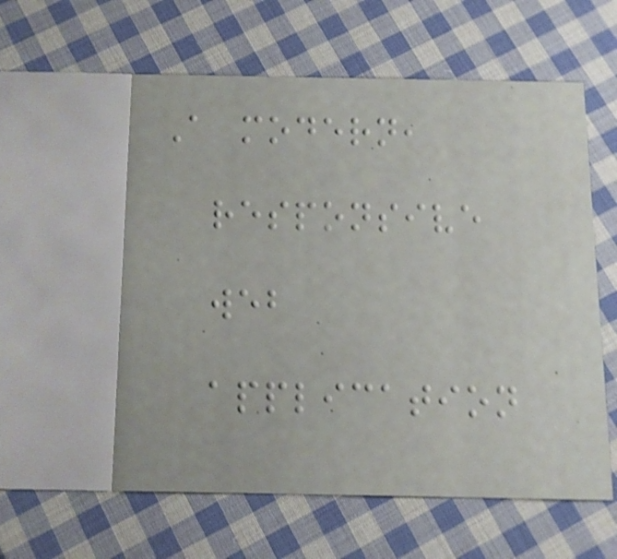A modern,
responsive
web
application
